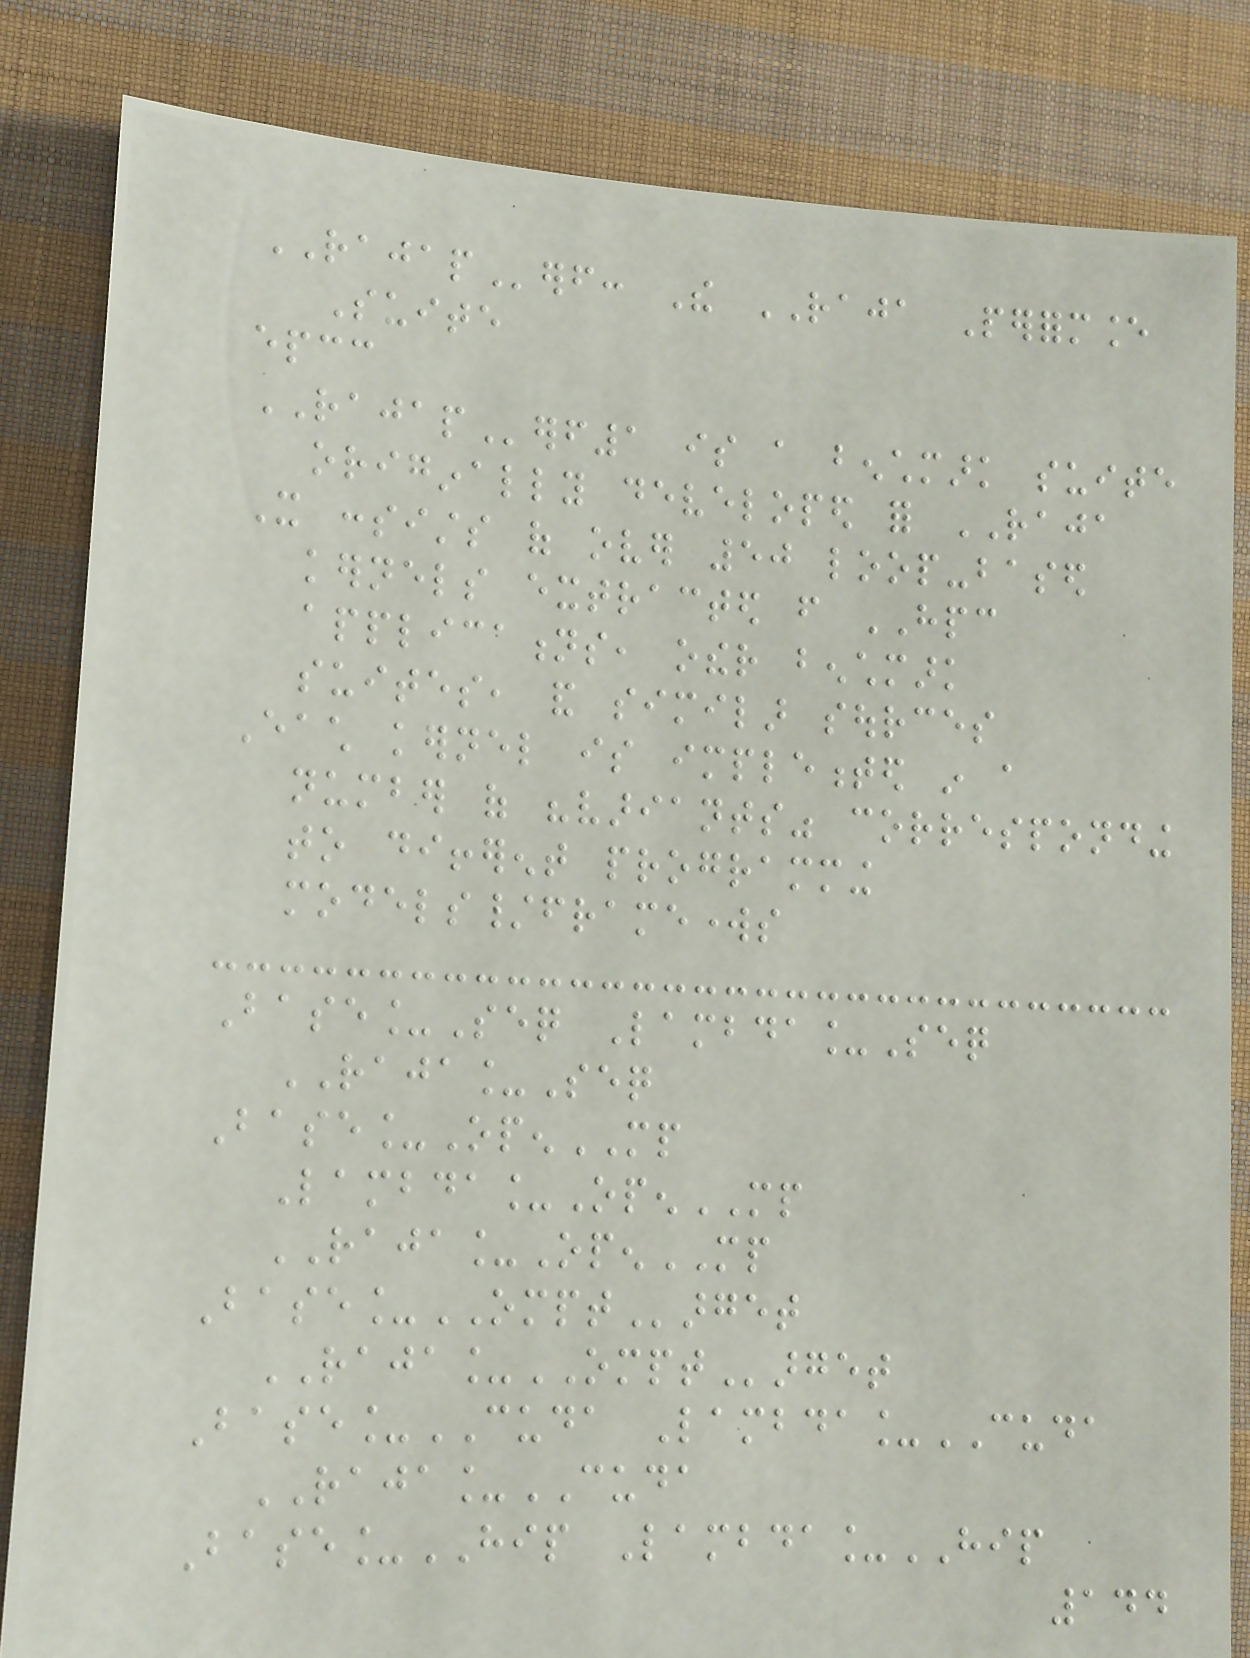RAJAPerf: The RAJA Performance
Suite
epcc
RAJAPerf1 is a benchmark suite
originally developed for RAJA
It consists of over 50 loop-based
kernels extracted from HPC
applications, other benchmark
suites, and similar sources
Each kernel is implemented in a
number of "variants" corresponding
to different programming
models/frameworks
Base_Seq Lambda_Seq
RAJA_Seq
Base_OpenMP
Lambda_OpenMP
RAJA_OpenMP
Base_OMPTarget
RAJA_OMPTarget
Base_CUDA Lambda_CUDA
RAJA_CUDA
Base_HIP Lambda_HIP
144
